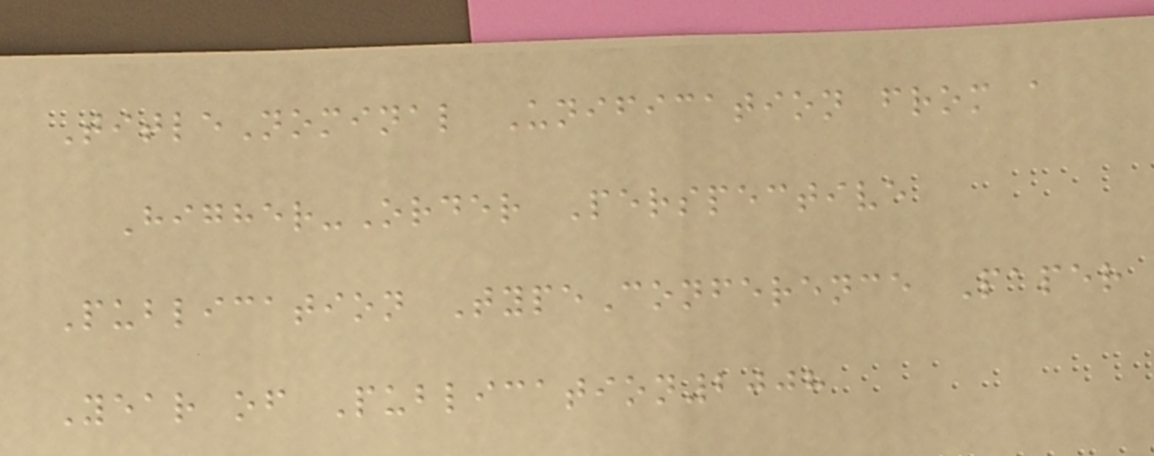TitleNominal Unification from a
Higher-Order Perspective
Publication TypeConference Paper
Year of Publication2008
